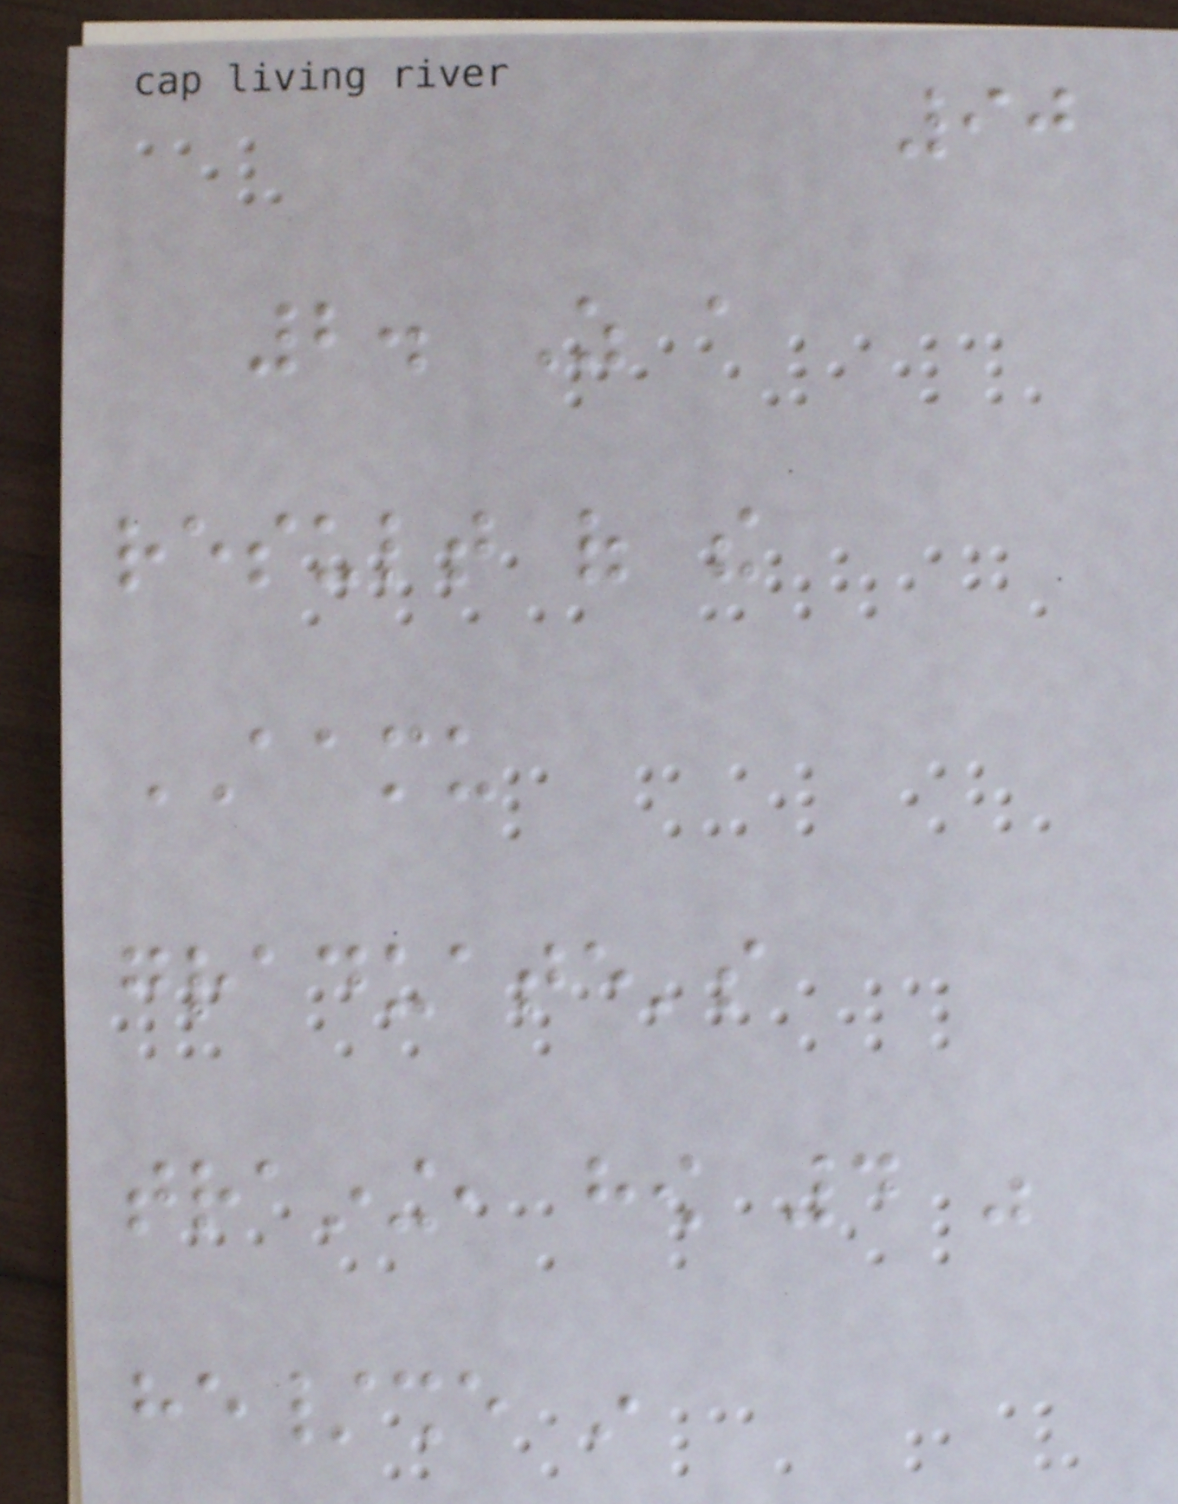90
2. As a
result of the
AAMU
graduate's
training, how 4 was
he/she in
